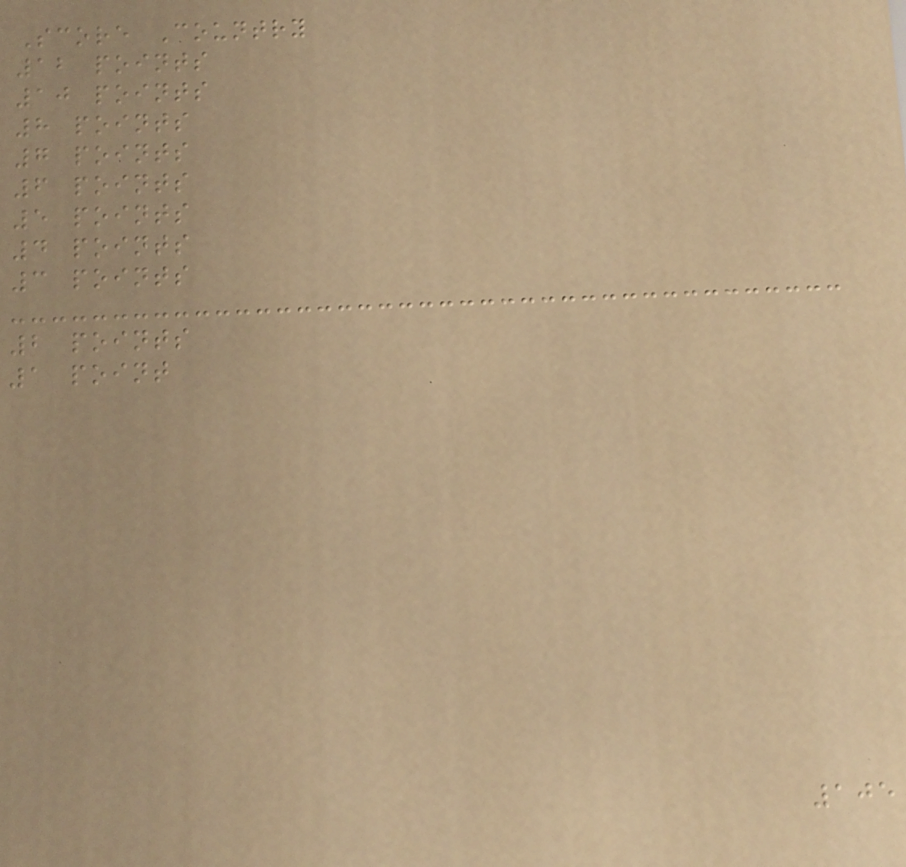Score Country
12 points
10 points
8 points
7 points
6 points
5 points
4 points
3 points
2 points
1 point
105
